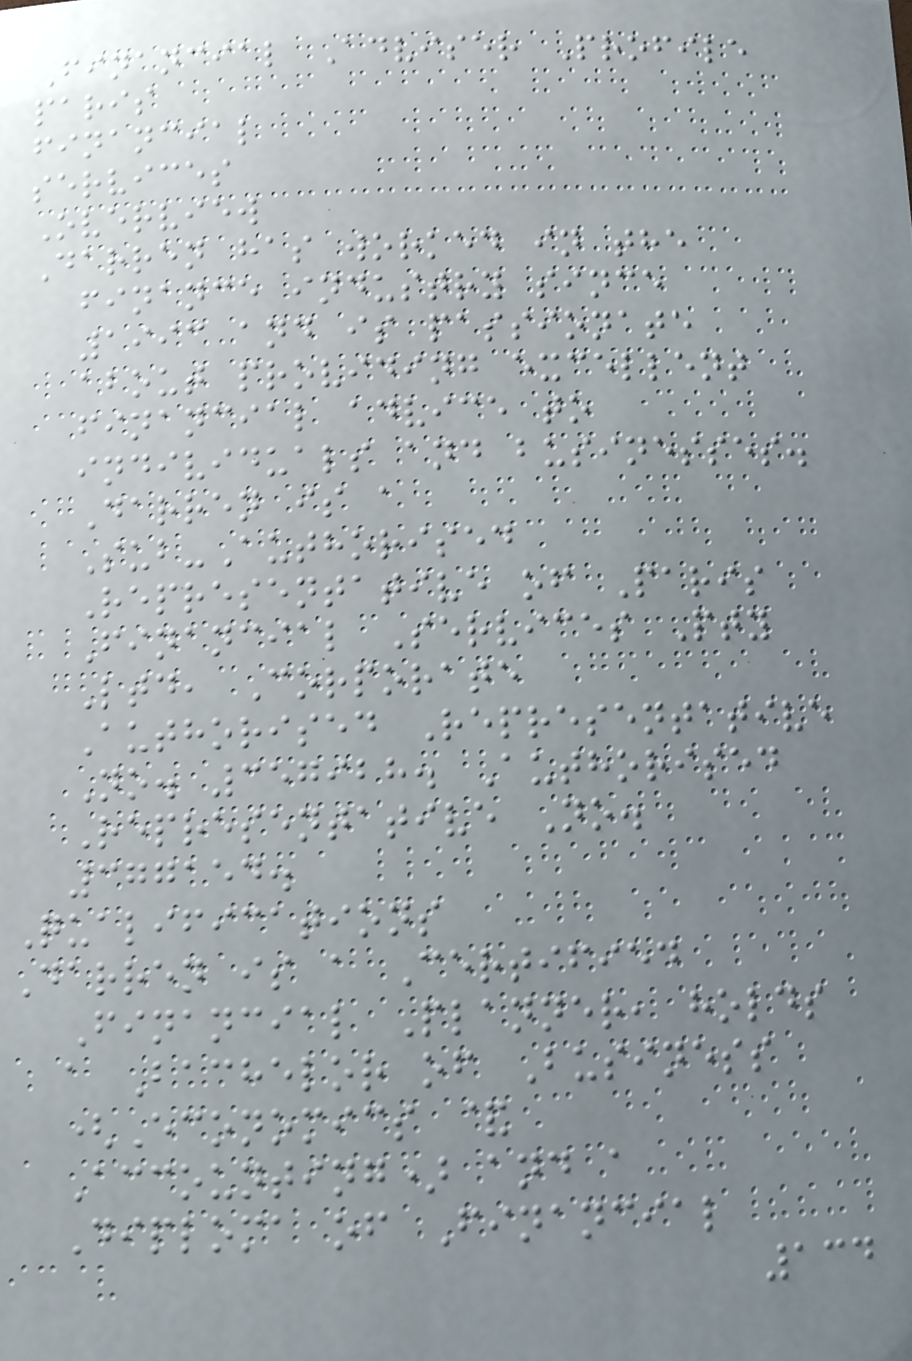Financial Adviser Profile
paris
financial
services
Overview
Darren has worked in the
finance industry since
1993 and is passionate
about providing excellent
financial advice to
individuals and businesses.
Darren is a
Sub-Authorised
Representative of Paris
Financial Services Pty
Ltd, Corporate
Authorised Representative
No. 357928. Authorised
Representative No.
377154.
Qualifications
Darren is a Certified
Financial Planner, holds
a Bachelor of Business
(Economics &
Accounting) and a
Diploma of Financial
134
